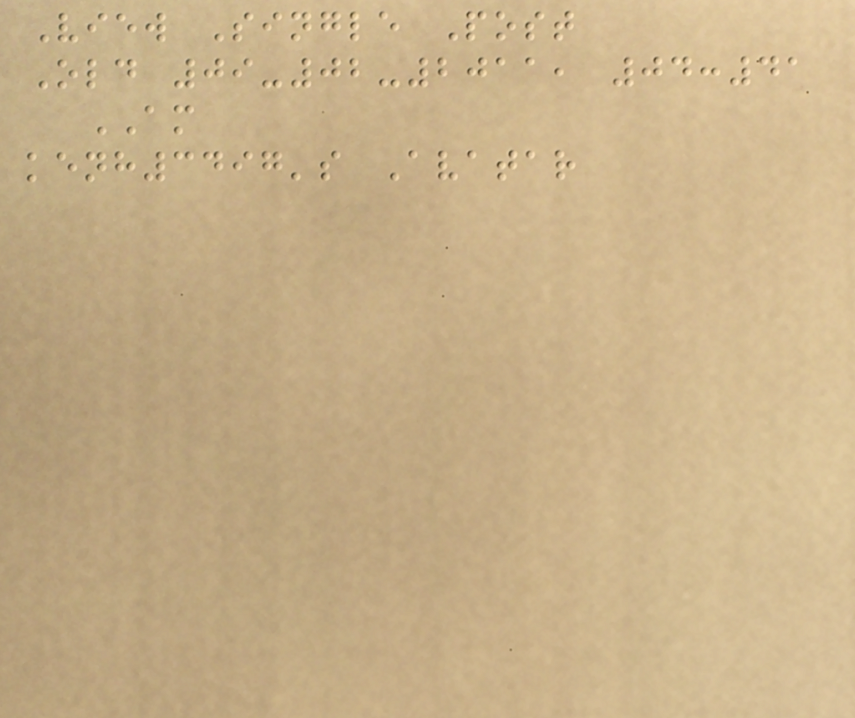View Single Post
Old 09-02-2011, 04:41
AM
kenh3497's Avatar
